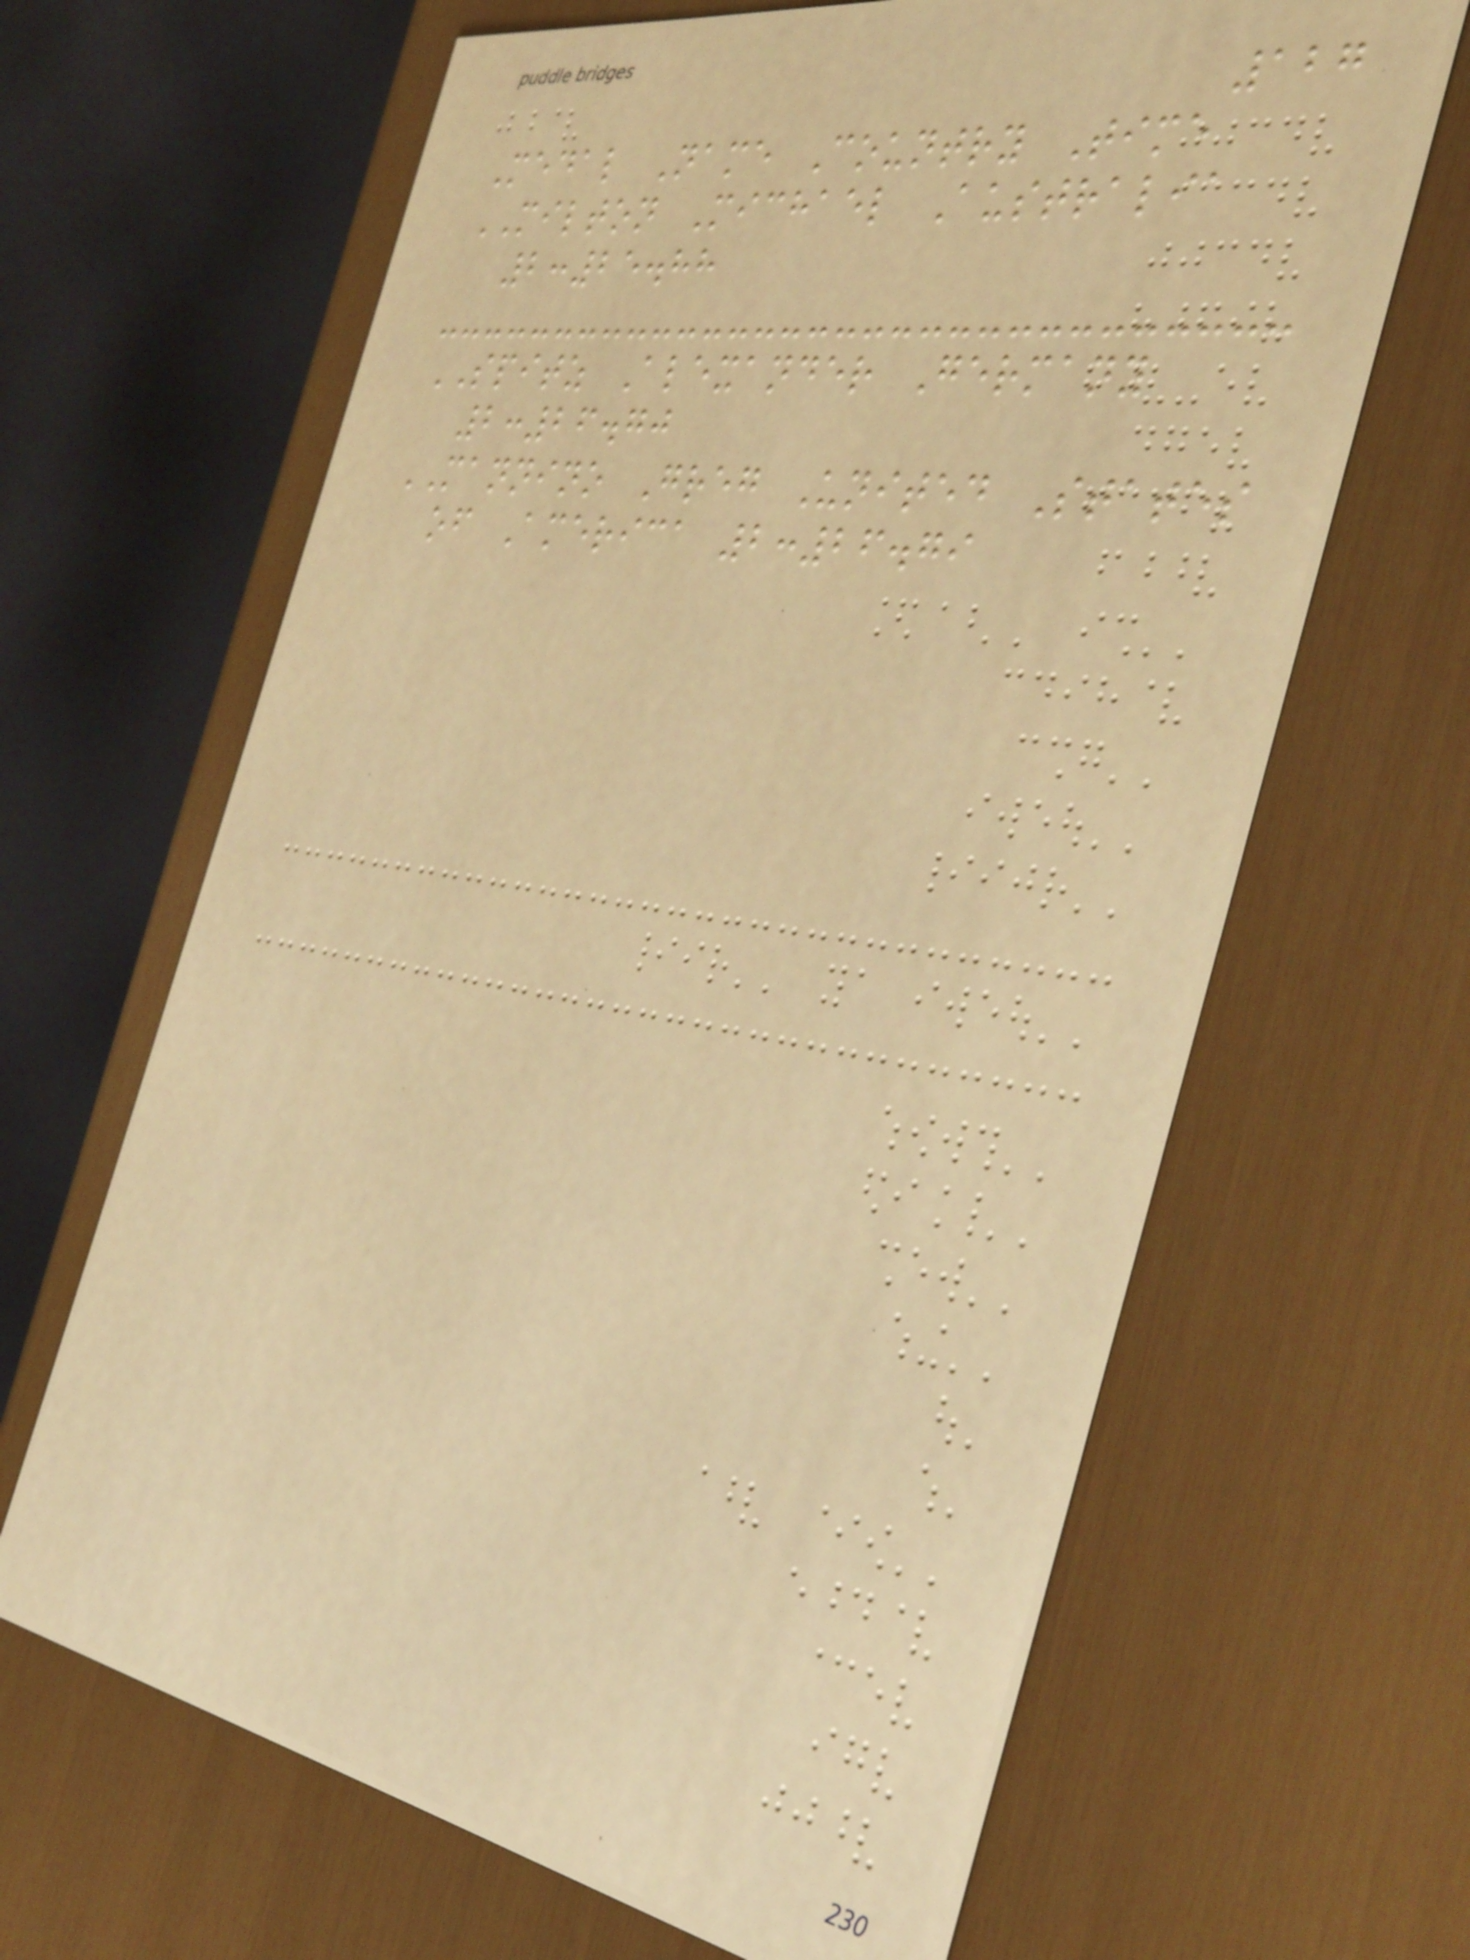127
Medal Name Country Time
MILTON Michael Australia
2:25.88
SPITZ Alexander Germany
2:26.70
MANNINO Greg United States
of America 2:26.79
